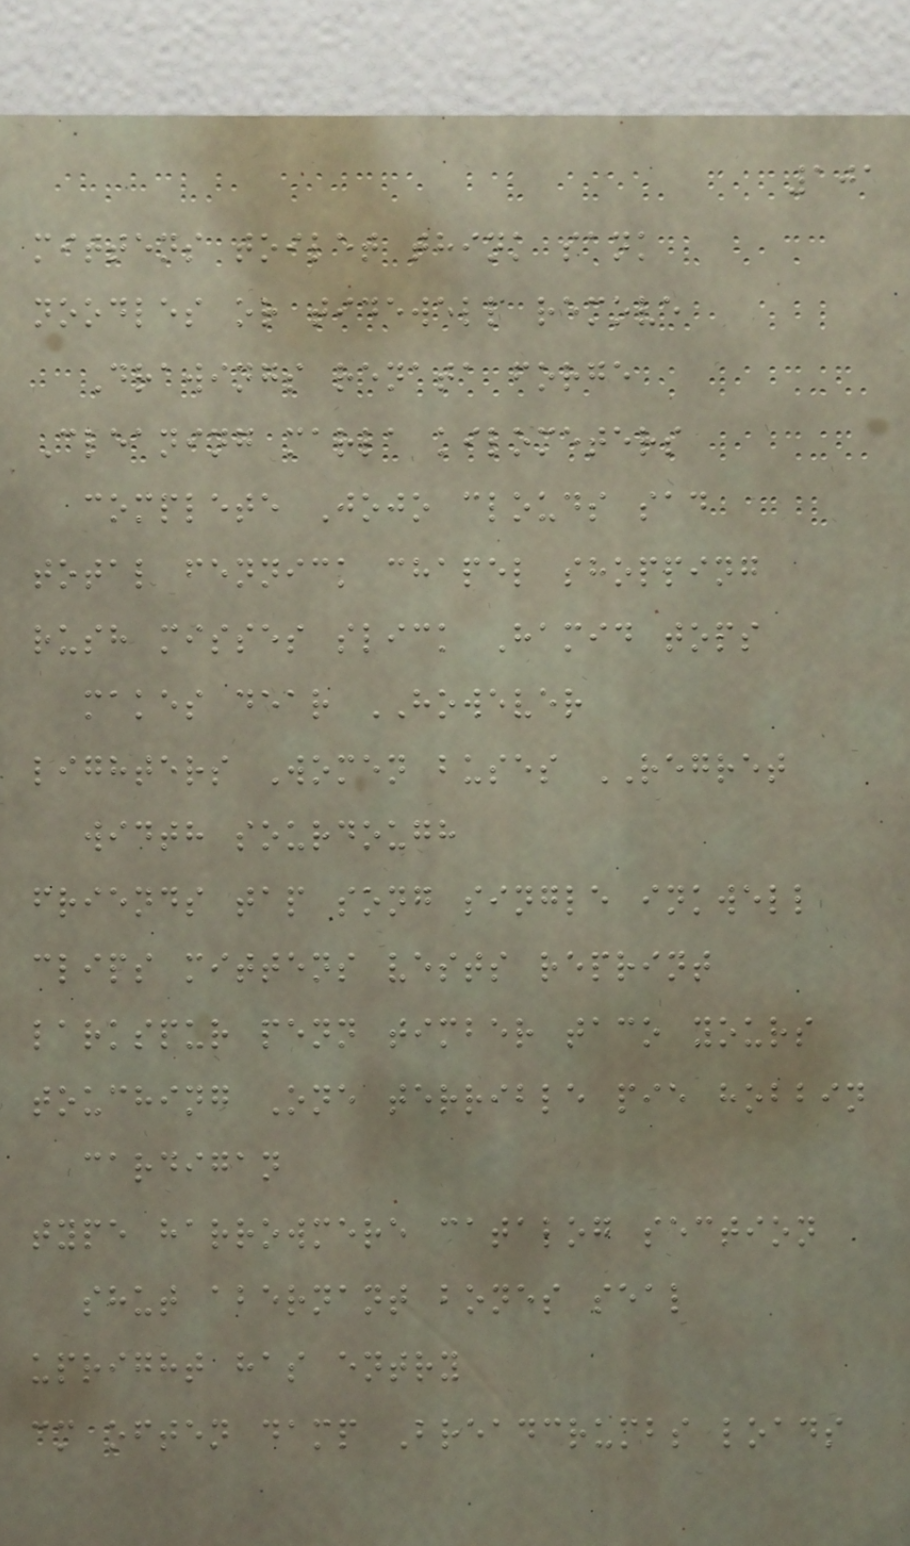101
mittens toilet think sank
noodles or tidewell remove
Drawings renata forge
Cleaning marla kilometers
complete Jojo clouds sad
total fennick chapel shopping
rush misses slick Hamid tops
makes dear HOWEVER
lighters Women buses REGRET
width sourdough
friends tap song single inkwell
clips mittens vests reprint
larkspur penn timber taco yours
touching One terrible pie hobbin
cardigan
type harrowmere catalog section
shut abernant bones seal
upright has entry
cm often damp Breadcrumbs loads
